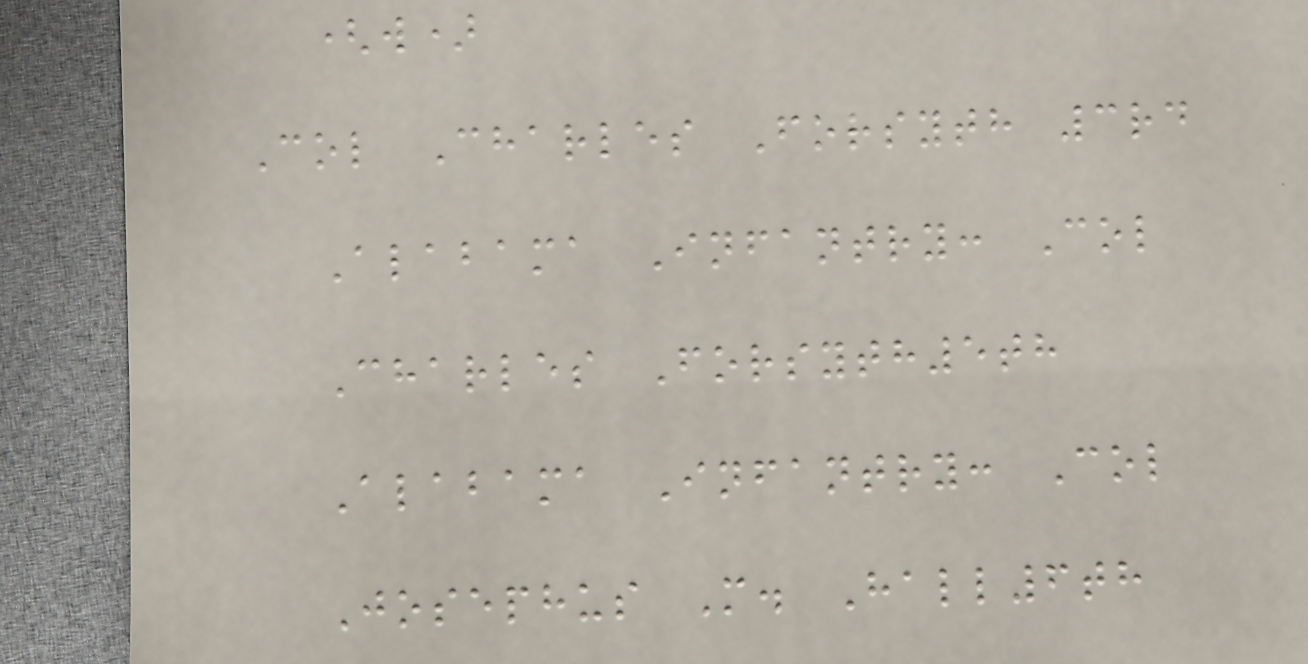(w)
Col Charles Forsyth 3rd
Alabama Infantry: Col
Charles Forsyth5th
Alabama Infantry: Col
Josephus M. Hall6th
